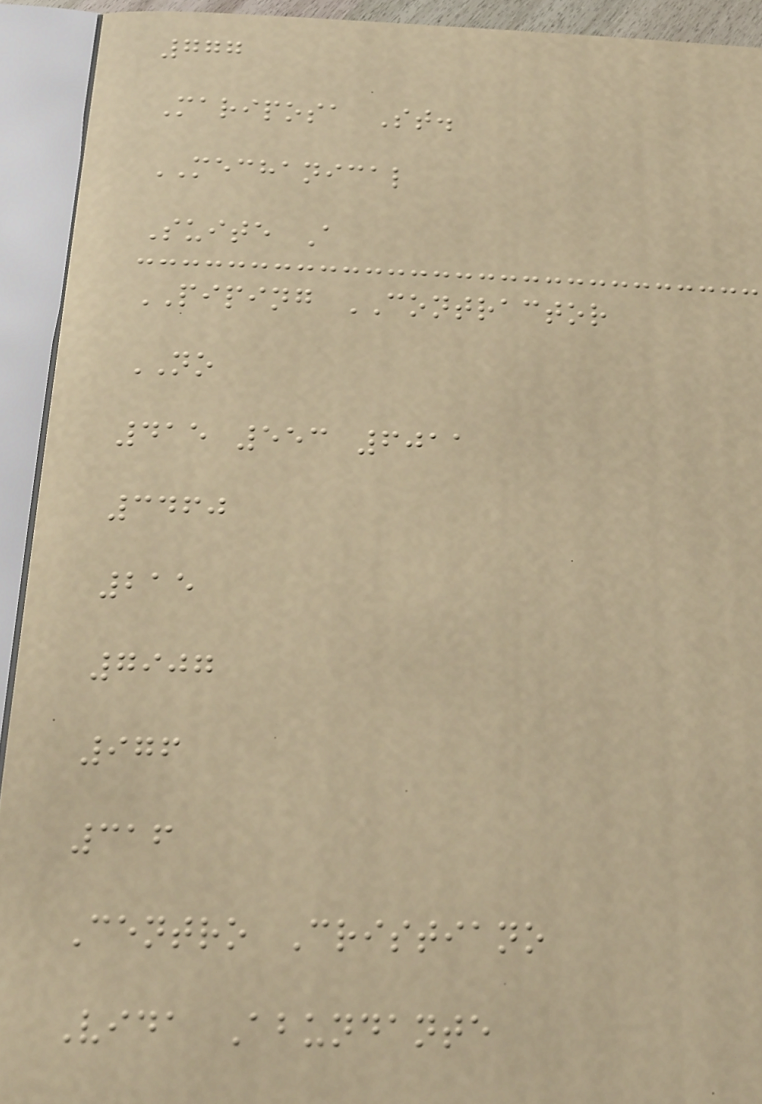777
Mariposa St.
MECHANICAL
Suite A
PIPING CONTRACTOR
NO
415 553 6011
3460
215
7907
976
316
Centro Cristiano
Vida Abundante
